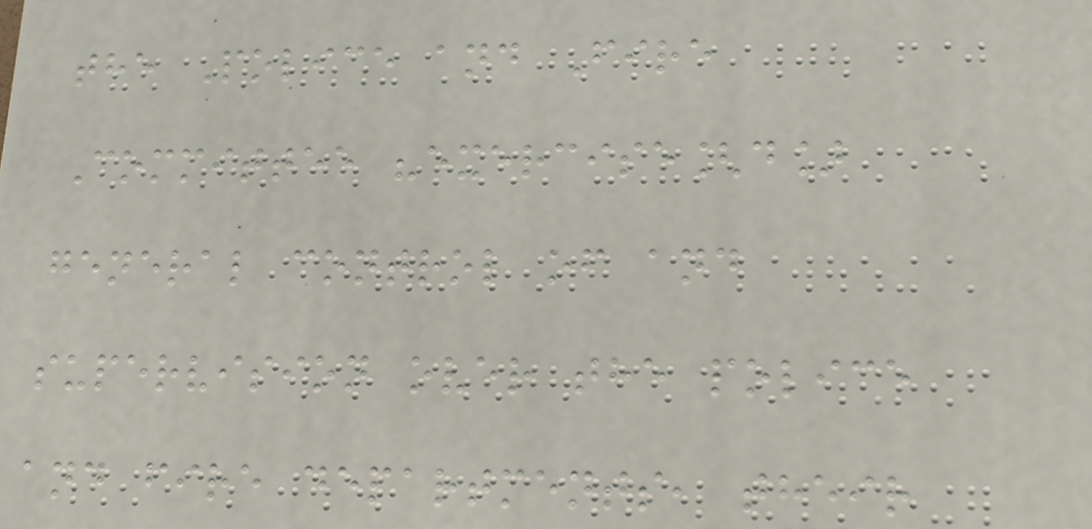the Police and Fire
Committee "exercise[d]
general control of and
supervision over the police
and fire departments, their
